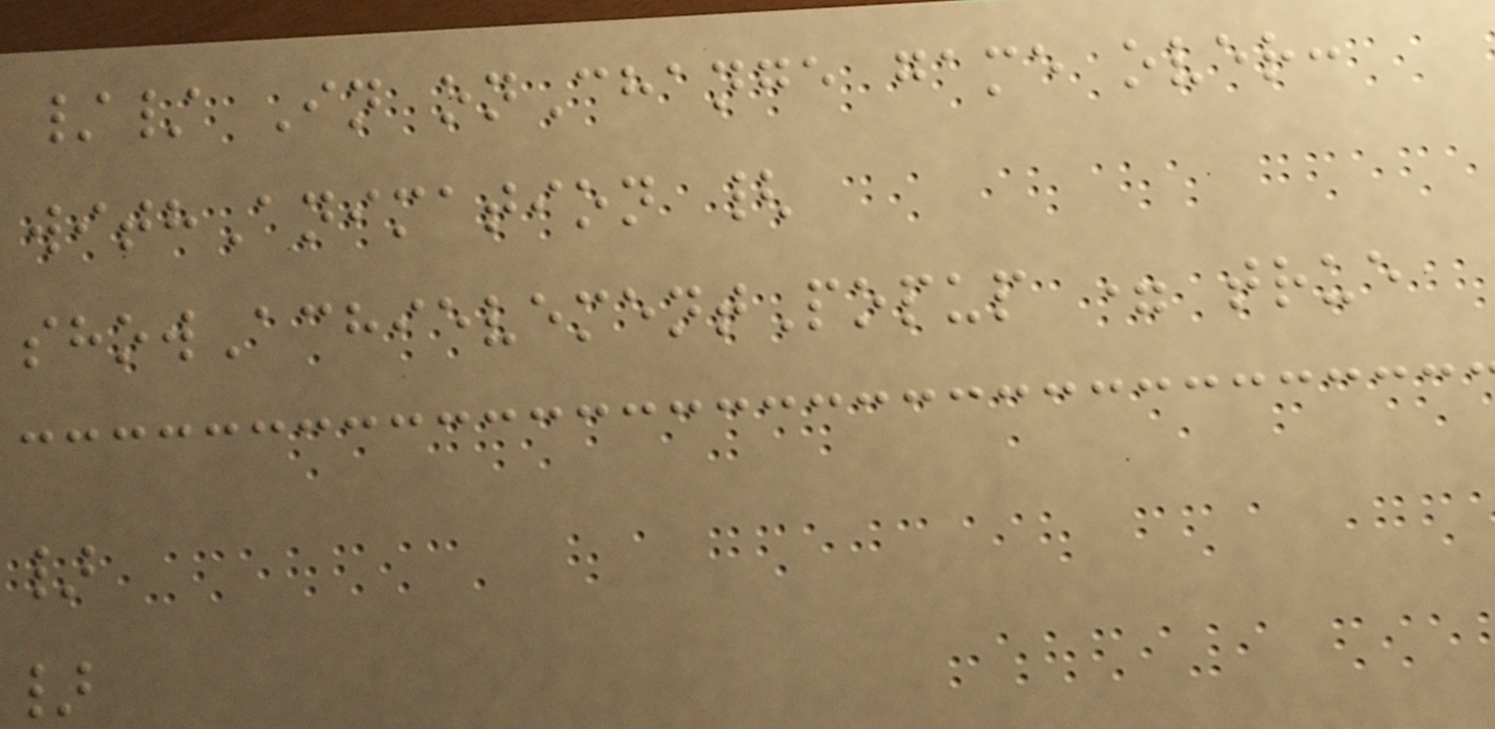// In onChange game over:
withAnimation {
showAchievementPopup = true
}
}
